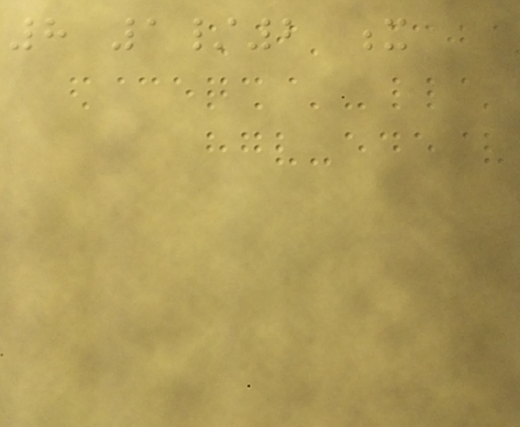8 1/2 x
